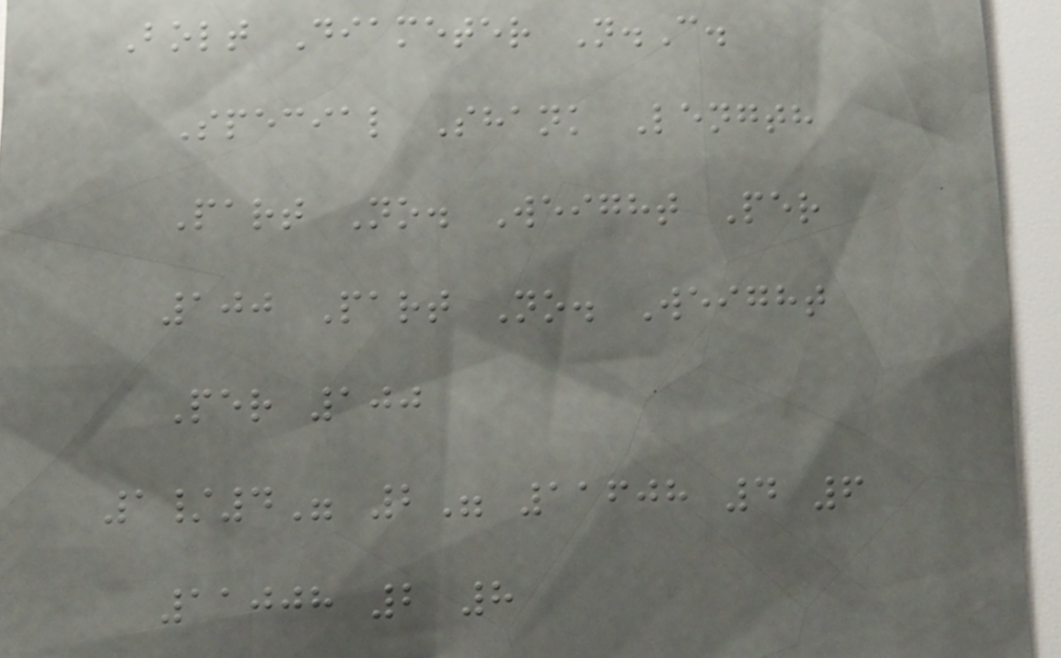Bolt Diameter N.C.
Special Shank Length
Part No. Weight Per
100 Part No. Weight
Per 100
1/4" 2" 11608 4 6
11008 2 8
